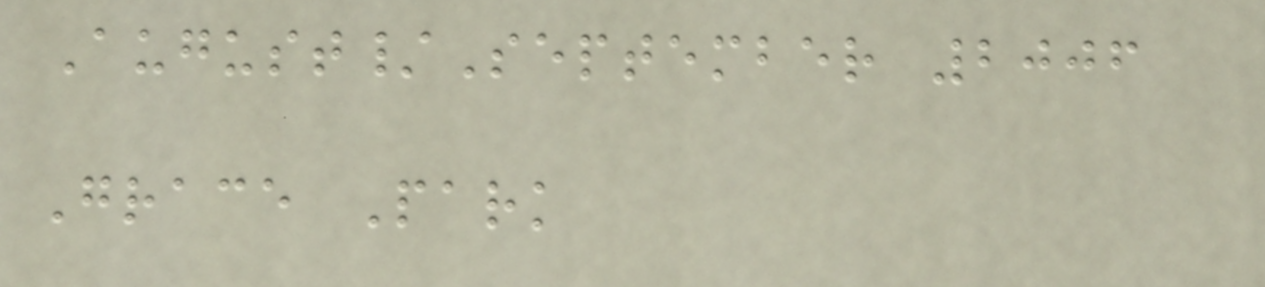August/September 2006
Grace Park
